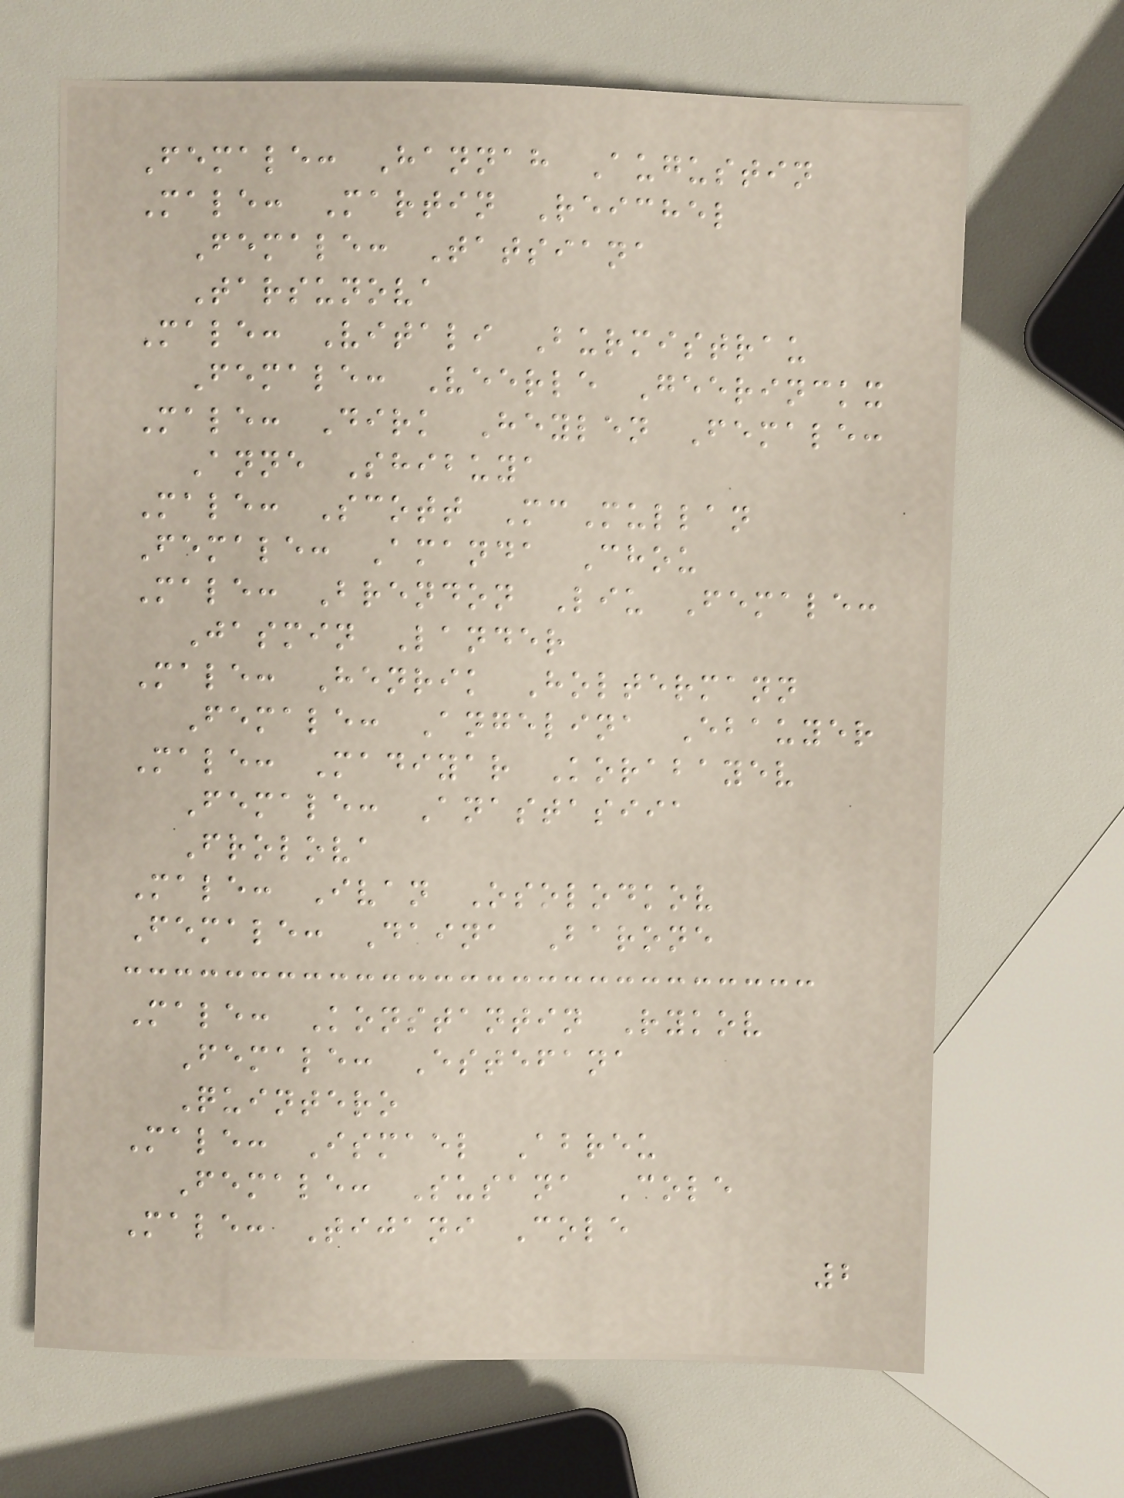Female: Hannah Augustin
Male: Martin Reichel
Female: Tatsiana
Tarsunova
Male: Vitali Burmistrau
Female: Veerle Geerinckx
Male: Dirk Heylen Female:
Anne Shibuya
Male: Scott McMullan
Female: Amanda Chou
Male: Brendon Liu Female:
Jasmin Lander
Male: Henrik Holtermann
Female: Angelina Ebauyer
Male: Madiyar Korabayev
Female: Anastasiia
Frolova
Male: Ivan Osolodkov
Female: Daina Barone
Male: Konstantin Rykov
Female: Estefana
Quintero
Male: Ismael Abreu
Female: Susana Cole
Male: Tijani Cole
2
